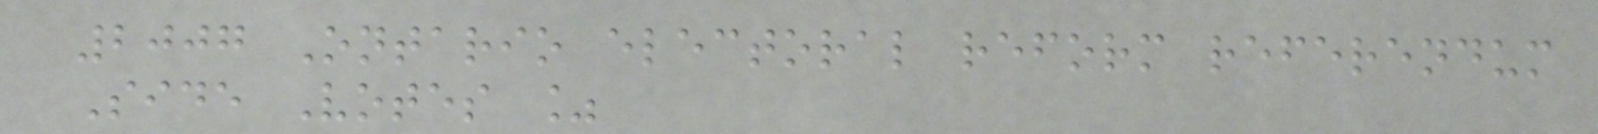2007 Ontario electoral reform referendum
Side Votes %
